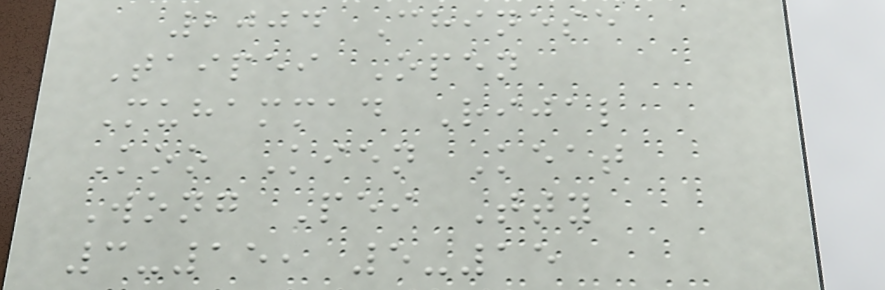2004 Chinese
Taipei Open
Muhammad Rijal
Koo Kien Keat
Wong Pei Tty
3-15, 5-15
